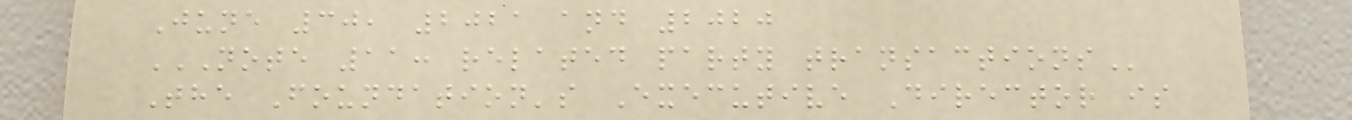June 30, 2021 and 2020
NOTE 11: RELATED PARTY TRANSACTIONS
The Foundation's Executive Director is
